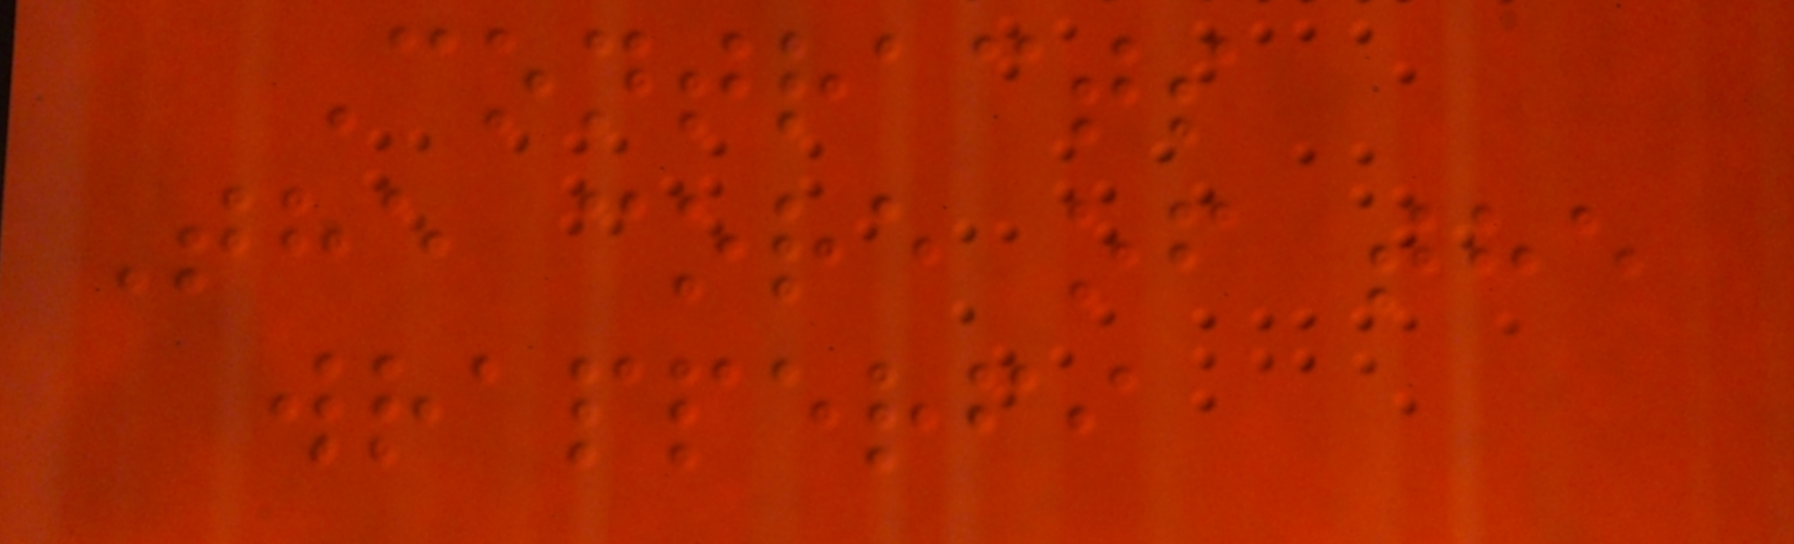Contracts
The core of the
wrapperfi
